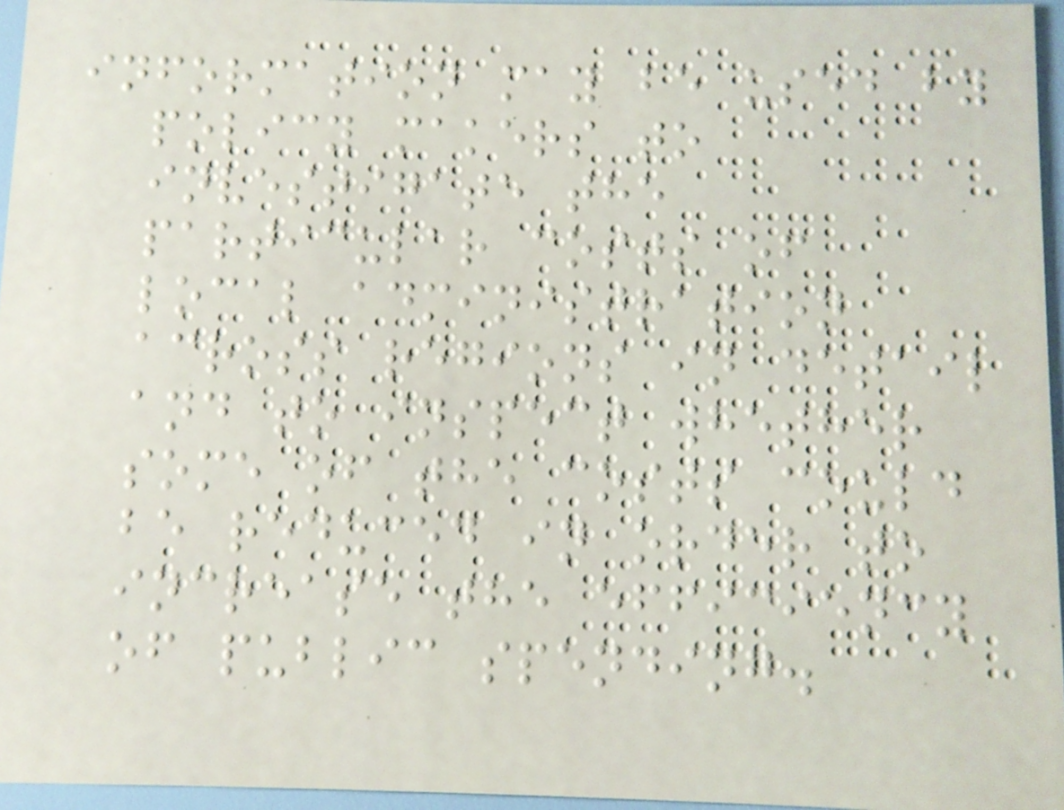information may be used by
policy makers to
investigate the
particular costs of
local administration
across regions in detail
and to inspect whether
some of the costs could
be reduced in order to
increase the efficiency
of public spending.
